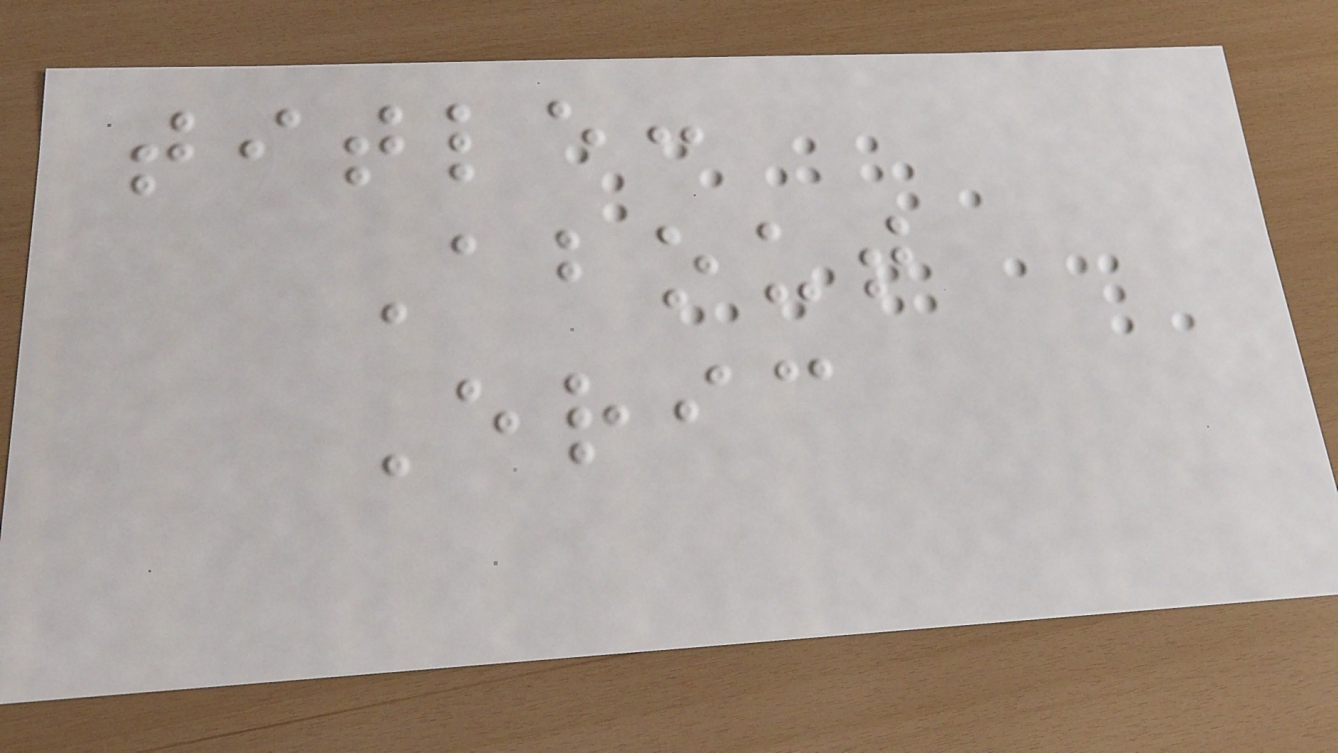title:
About
Eric
